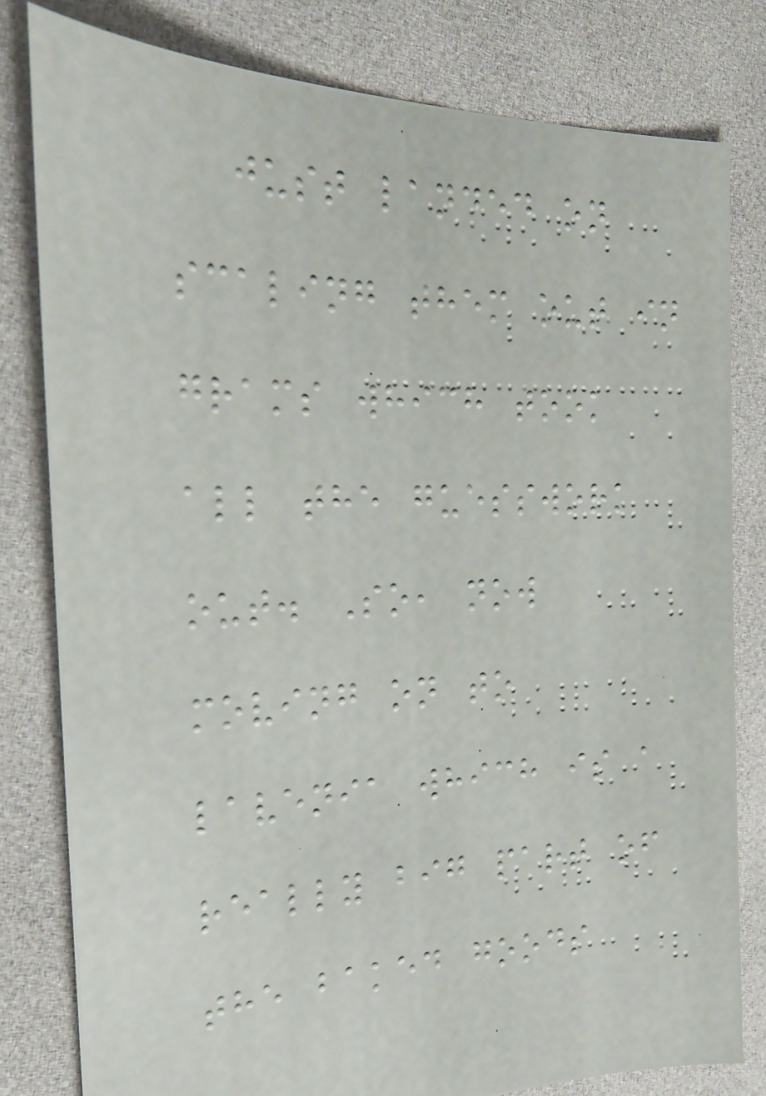just landed on
scaling them out in
grams which took
all the guesswork
out. So, now
moving on to
lavenia which is a
really big part of
the baked goods
